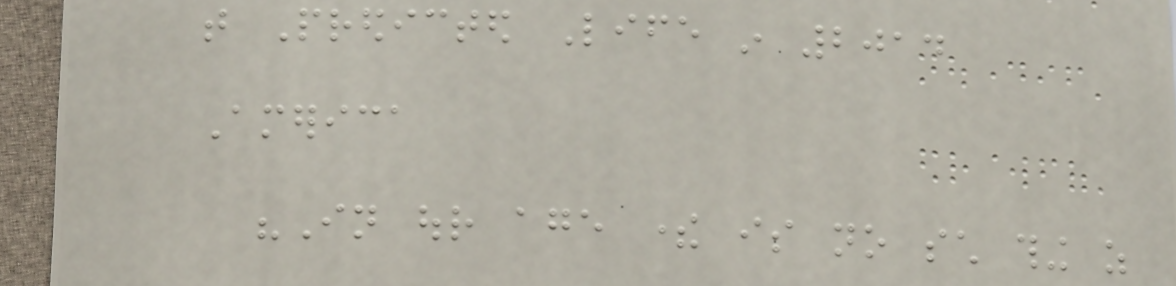that Predicted Life in 2014
America
"In our age there is no such thing as
